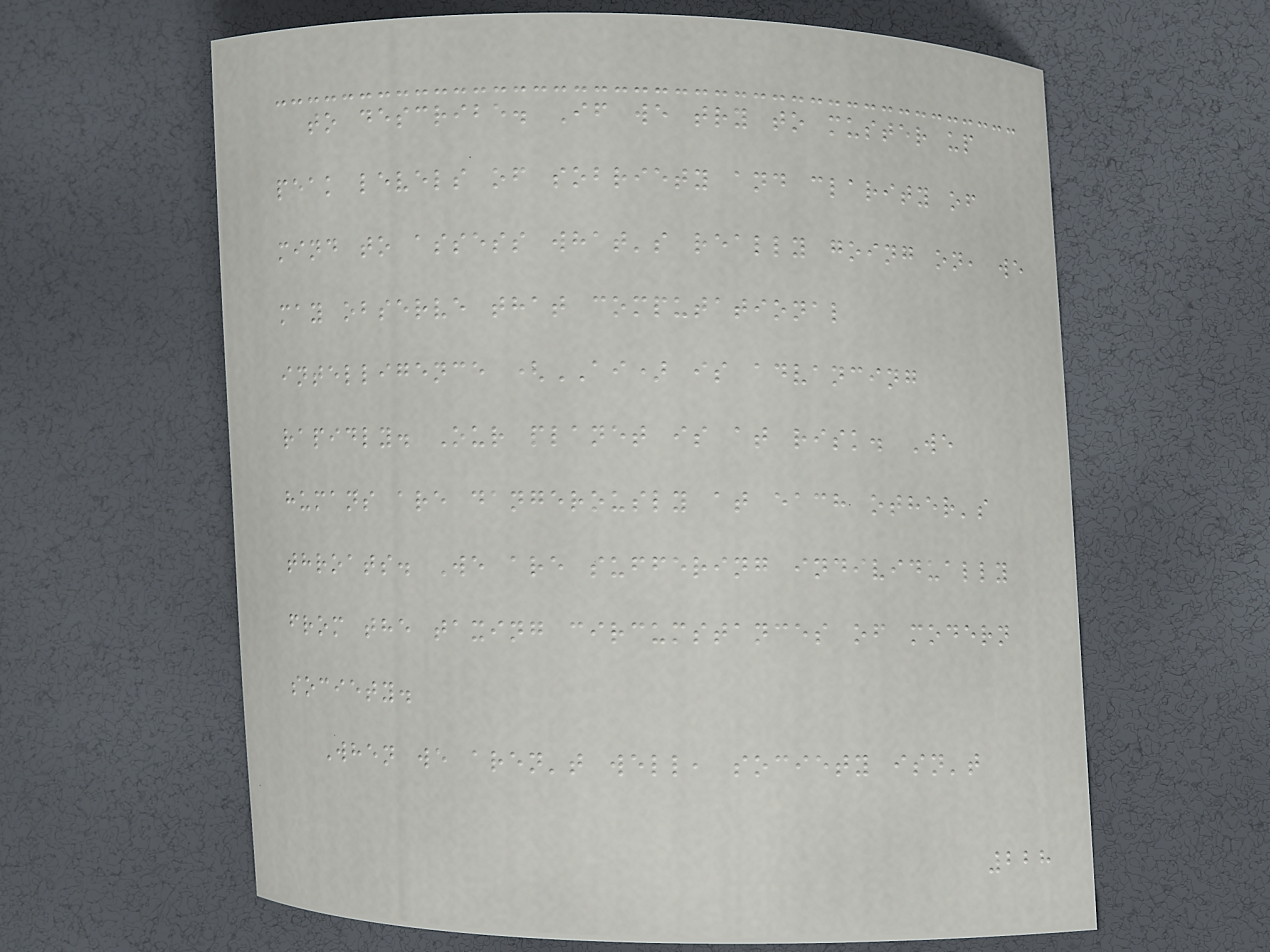to describe. If we try to muster up
peak levels of sobriety and clarity of
mind to assess what's really going on, we
may observe that computational
intelligence (AI) is advancing
rapidly. Our planet is at risk. We
humans are dangerously at each other's
throats. We are suffering individually
from the taxing circumstances of modern
society.
When we aren't well, society isn't
228
